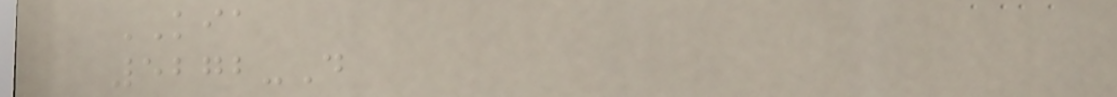KIA
5272-D
